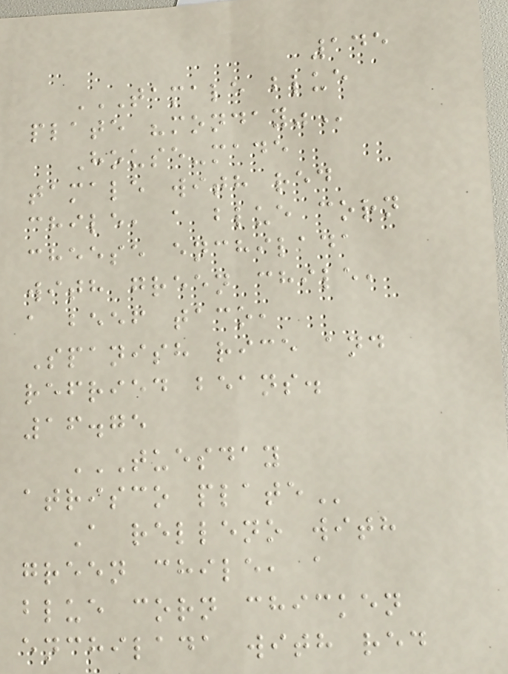145
TAMALE BLUE
PLATE "MONDAY"
House-made
tamale with red
chile, a blue corn
cheese enchilada
with green chile,
a beef taco,
Spanish rice and
refried beans.
16.75
TUESDAY
ATRISCO PLATE
A relleno with
green chile, a
blue corn chicken
enchilada with red
